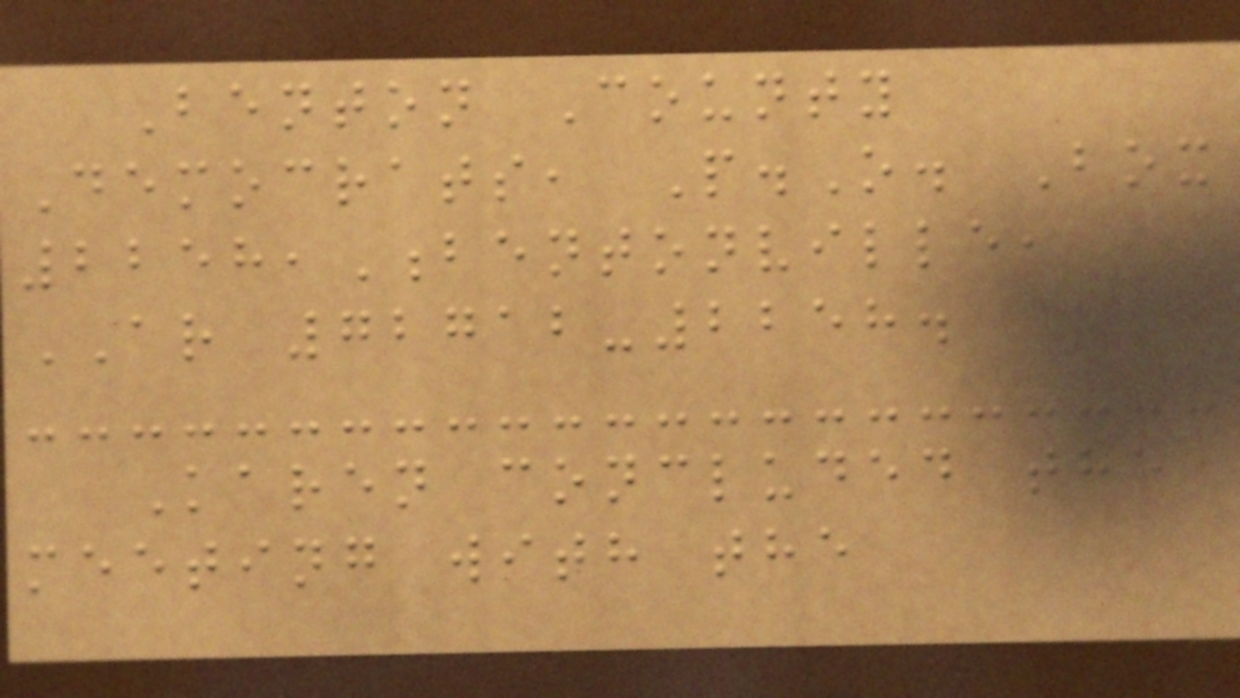Benton County
Democrats, P.O. Box
2258,Bentonville,
AR 72712-2258.
Karen concluded the
meeting with the
